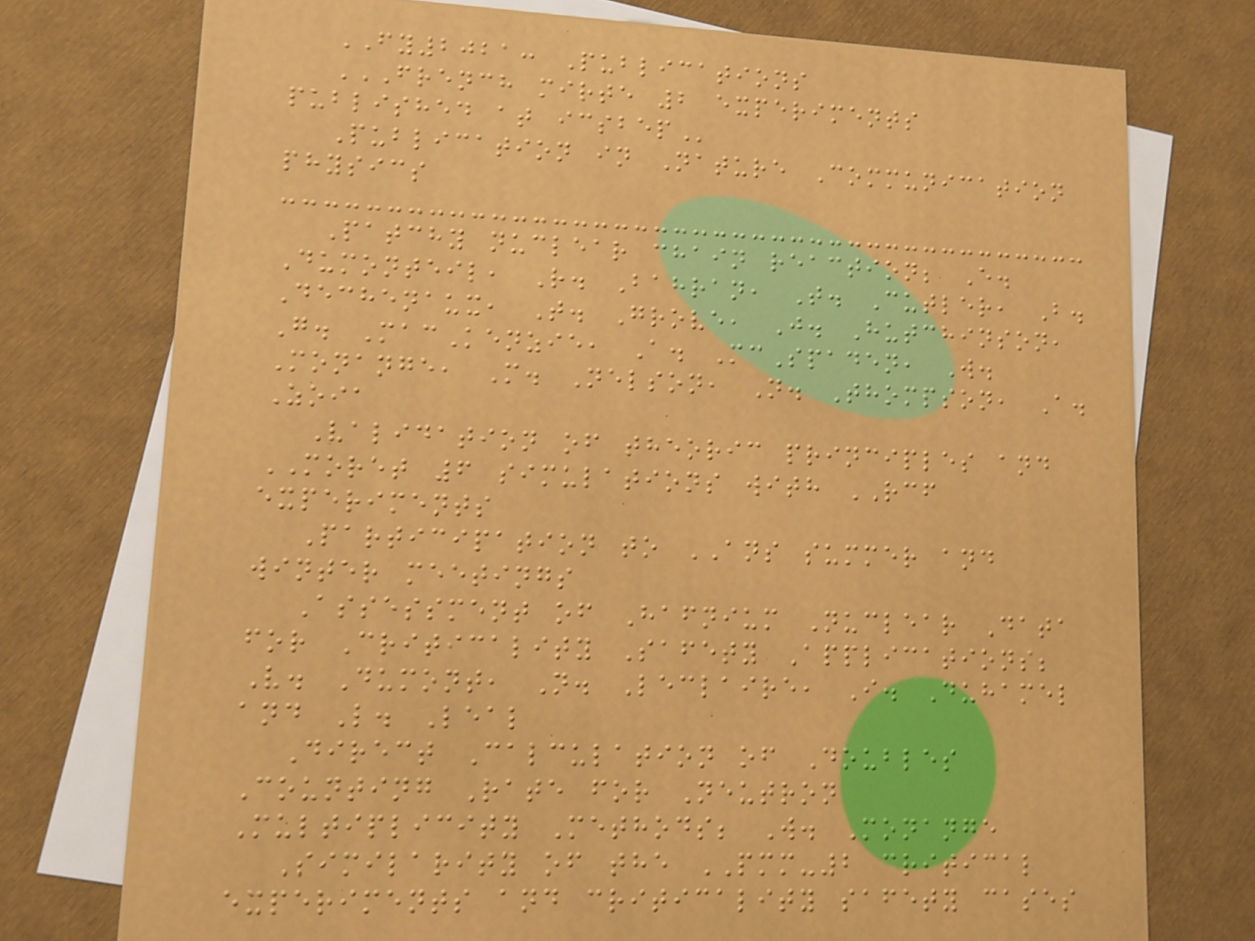FY2021: Publications
FRENCH MIRTE 2 EXPERIMENTS
PUBLISHED AT ICSBEP
Publication in Nature Communication
physics
Patchy nuclear chain reaction; E.
Dumonteil, R. Bahran, T. Cutler, B.
Dechenaux, T. Grove, J. Hutchinson,
G. MacKenzie, A. McSpaden, W.
Monange, M. Nelson, N. Thompson, A.
Zoia
Validation of theoric principles and
MORET 6 simulations with RCF
experiments
Participation to ANS summer and
winter meetings
Assessment of Hafnium Nuclear Data
for Criticality Safety Applications;
V. Dumont, N. Leclaire, I. Duhamel
and L. Leal
Direct Calculation of Doubles
Counting Rate for Neutron
Multiplicity Methods; W. Monange
Similarity of the PMM-2 critical
experiments and criticality safety cases
